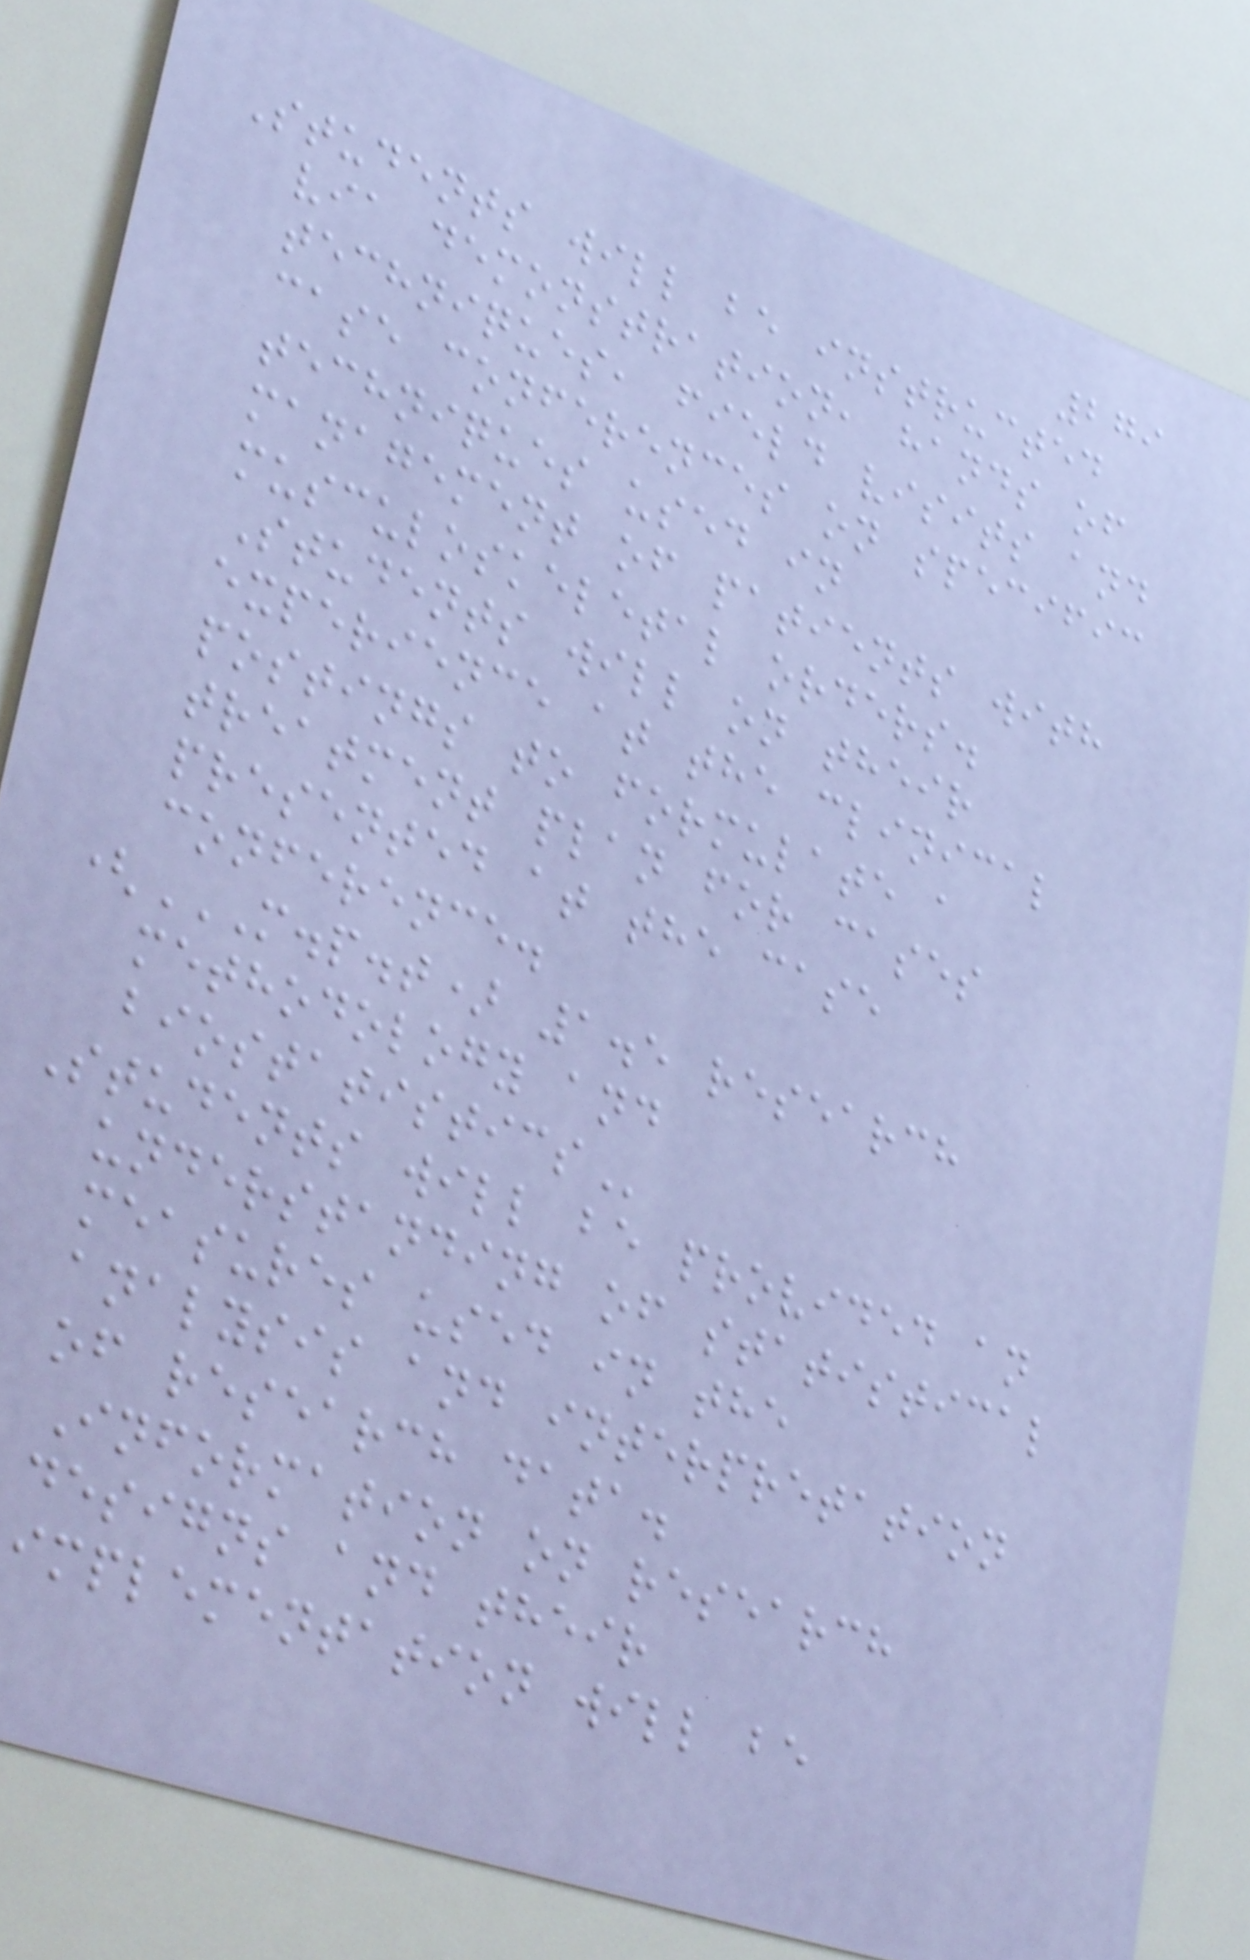279
Students will be instructed
via demonstration, hands of
techniques, field visits and
case conferences on specific
techniques used in
management of patients with
musculoskeletal orders.
Students will on their
experience at the clinical
postings to formulate a
treatment plan for cases
presented at the case
conference.
(M.P.T) 1.5 RESEARCH
METHODOLOGY AND
BIOSTATISTICS
Students will be provided an
understanding of statistical
measures used in the
analysis and interpretation
of research data.
Information on research
designs and their
implementation will be
